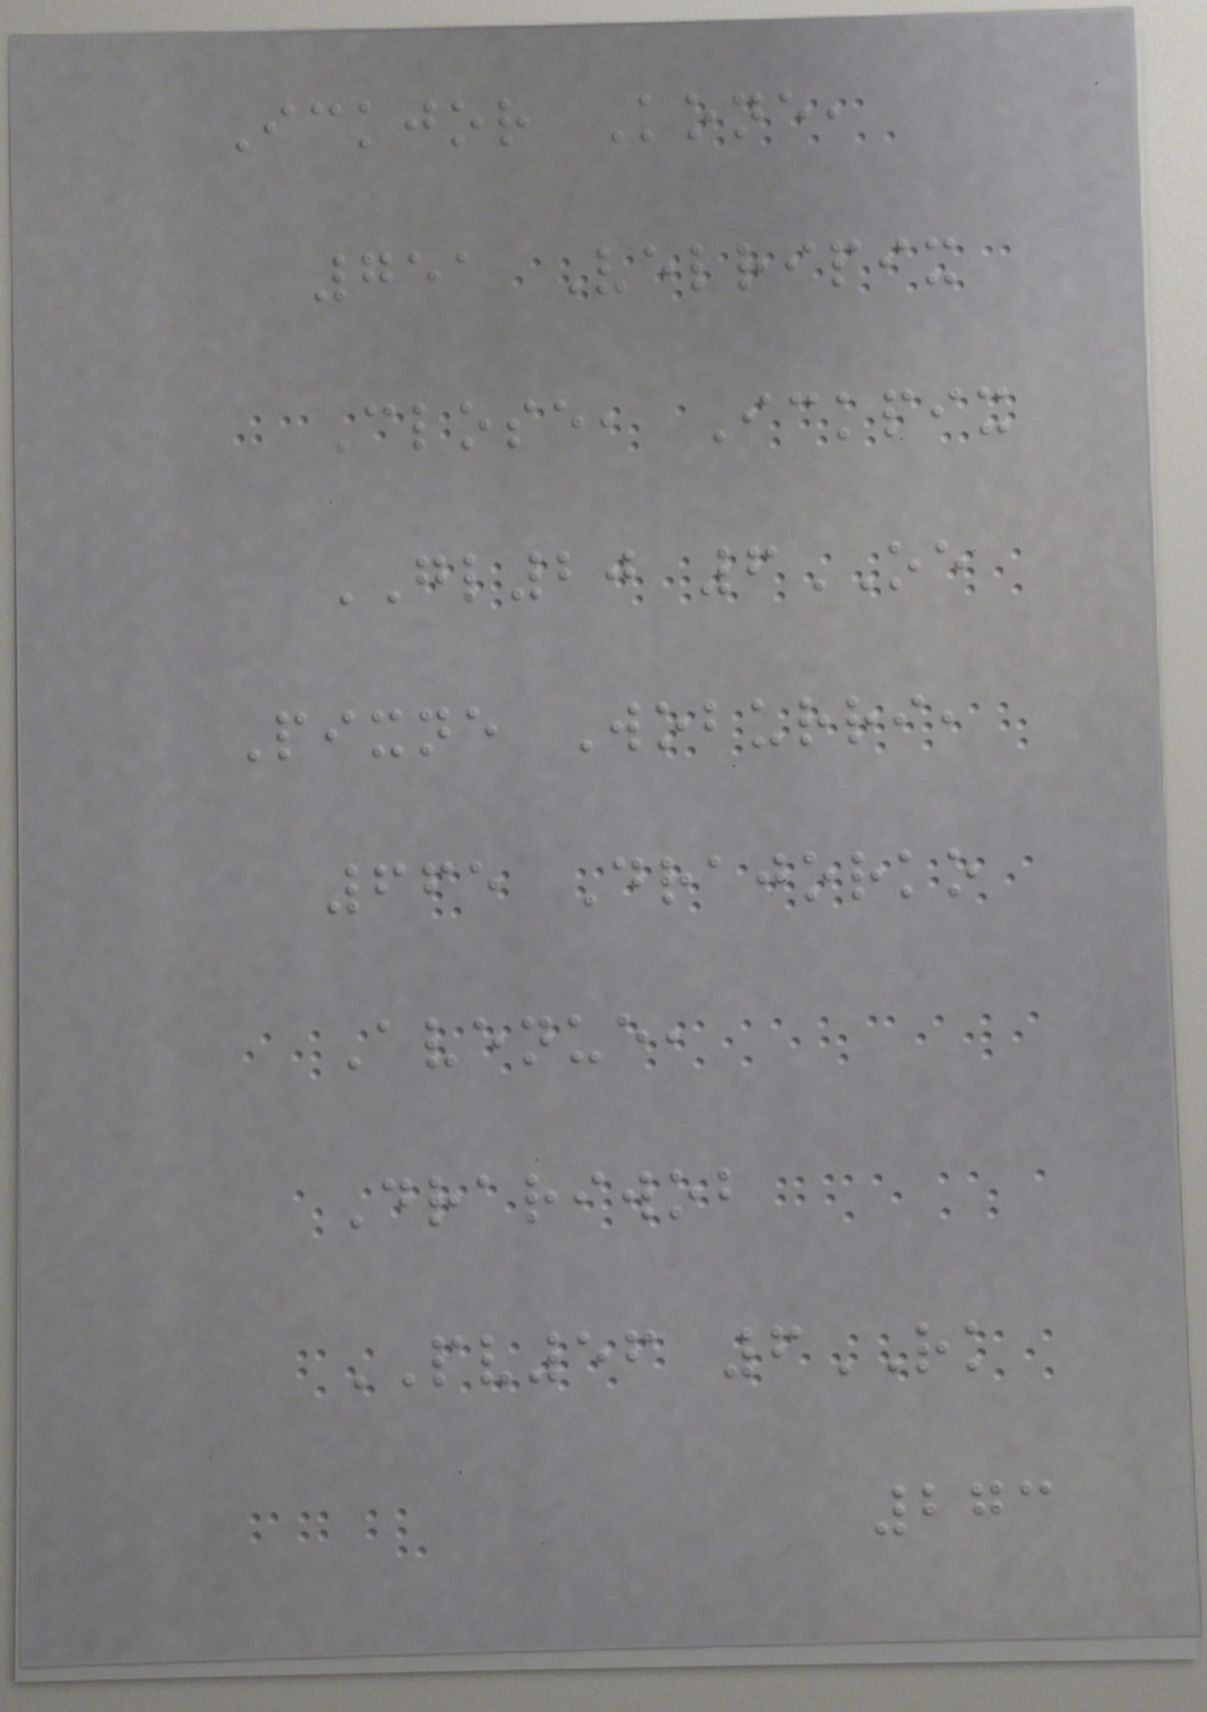Ickjor Kone,
751 Velripix
Close, Ickpix
GL20 6OE
Pixne Woburri,
665 Drajorko
Avenue,
Drariwob
PV56 6RK
273
